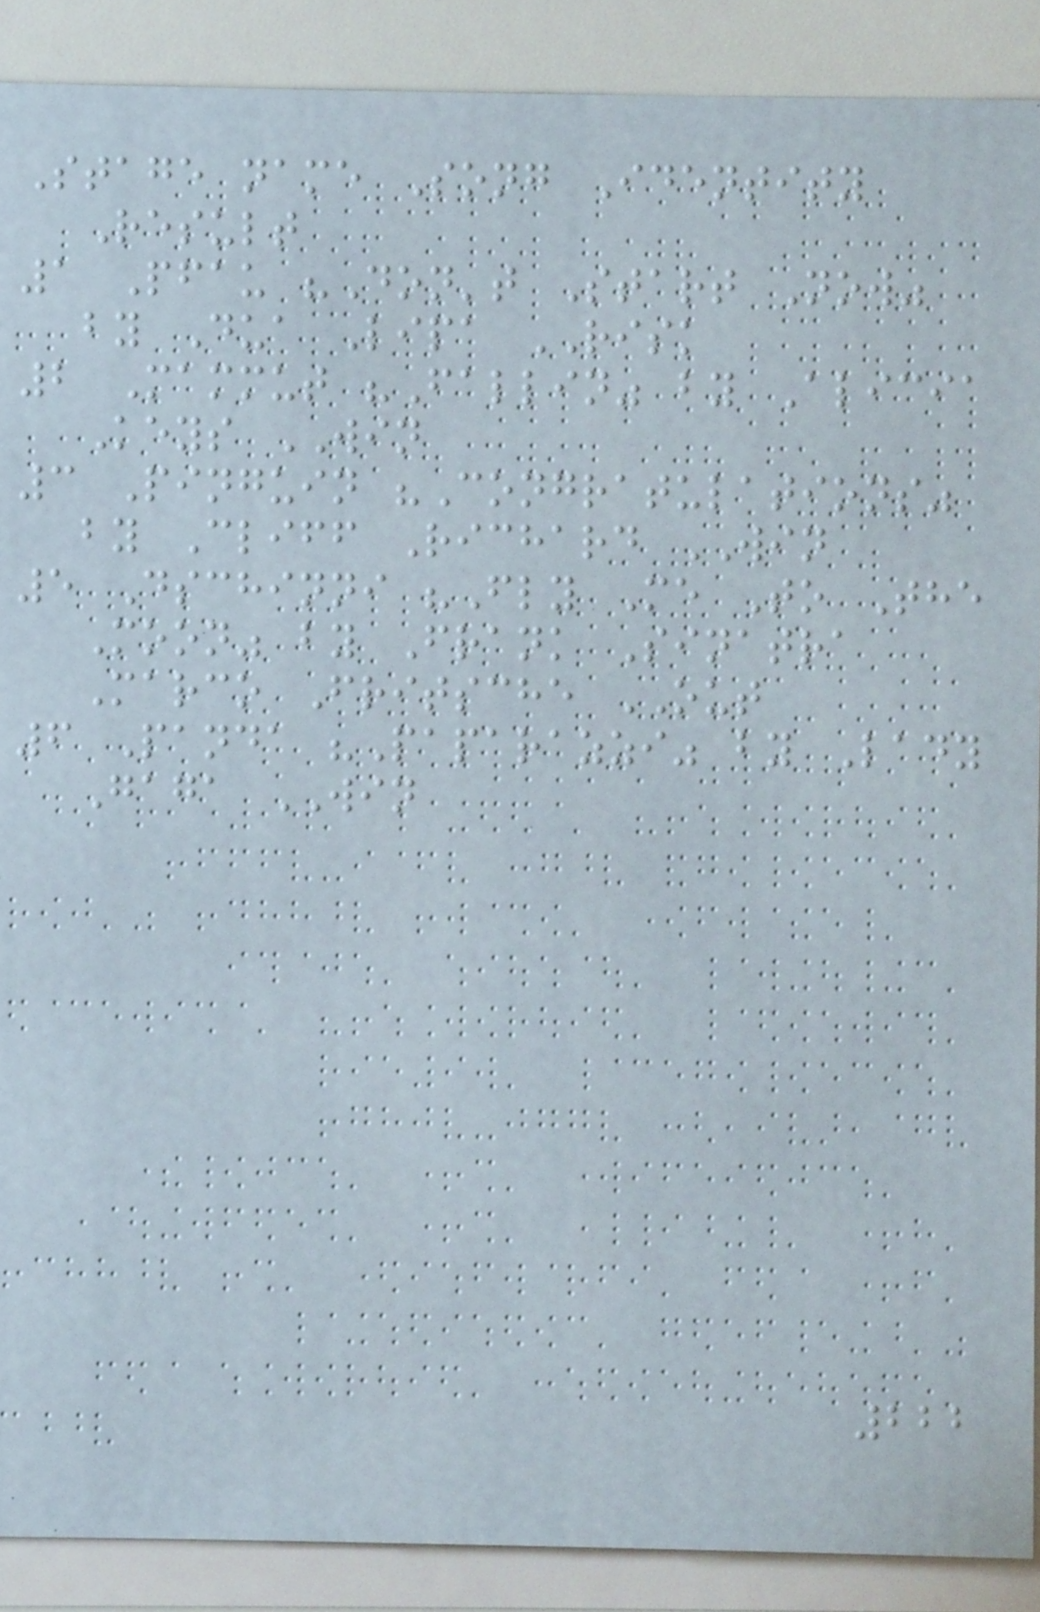Stage name Song Identity
Result
1 Pfau "Don't Start Now"
by Dua Lipa RISK
2 Mammut "Fallin" by Alicia
Keys WIN
3 Pinguin "Congratulations"
by Cliff Richard WIN
5 Dschinni "Fly Me To The
Moon" by Frank Sinatra
Marco Fritsche OUT
6 Panda "Paparazzi" by Lady
Gaga WIN
222
